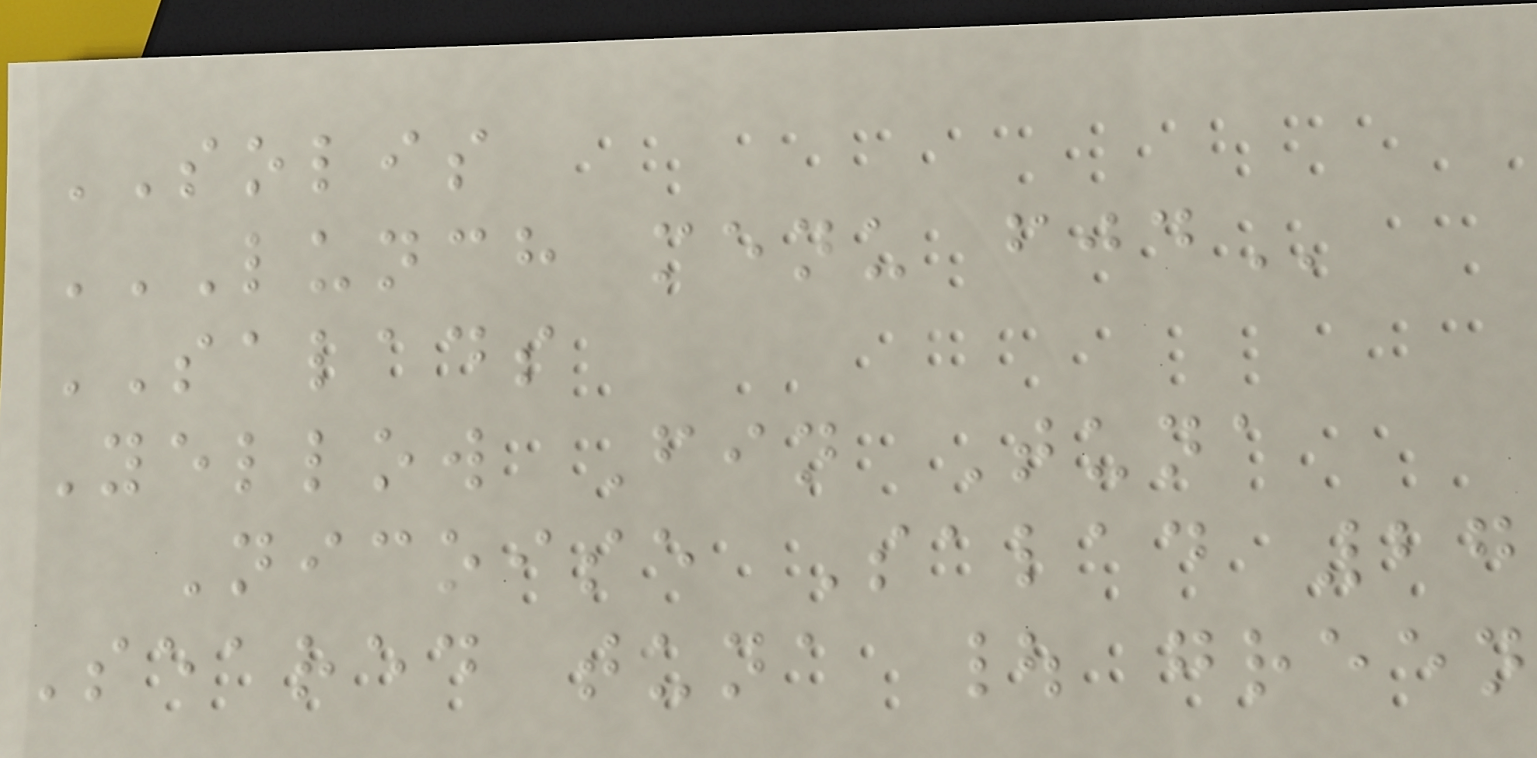SOLIS
LUNCH MENU FJD
SALADS
Yellow Fin Tuna
Nicoise Salad 27
Seared tuna | green
